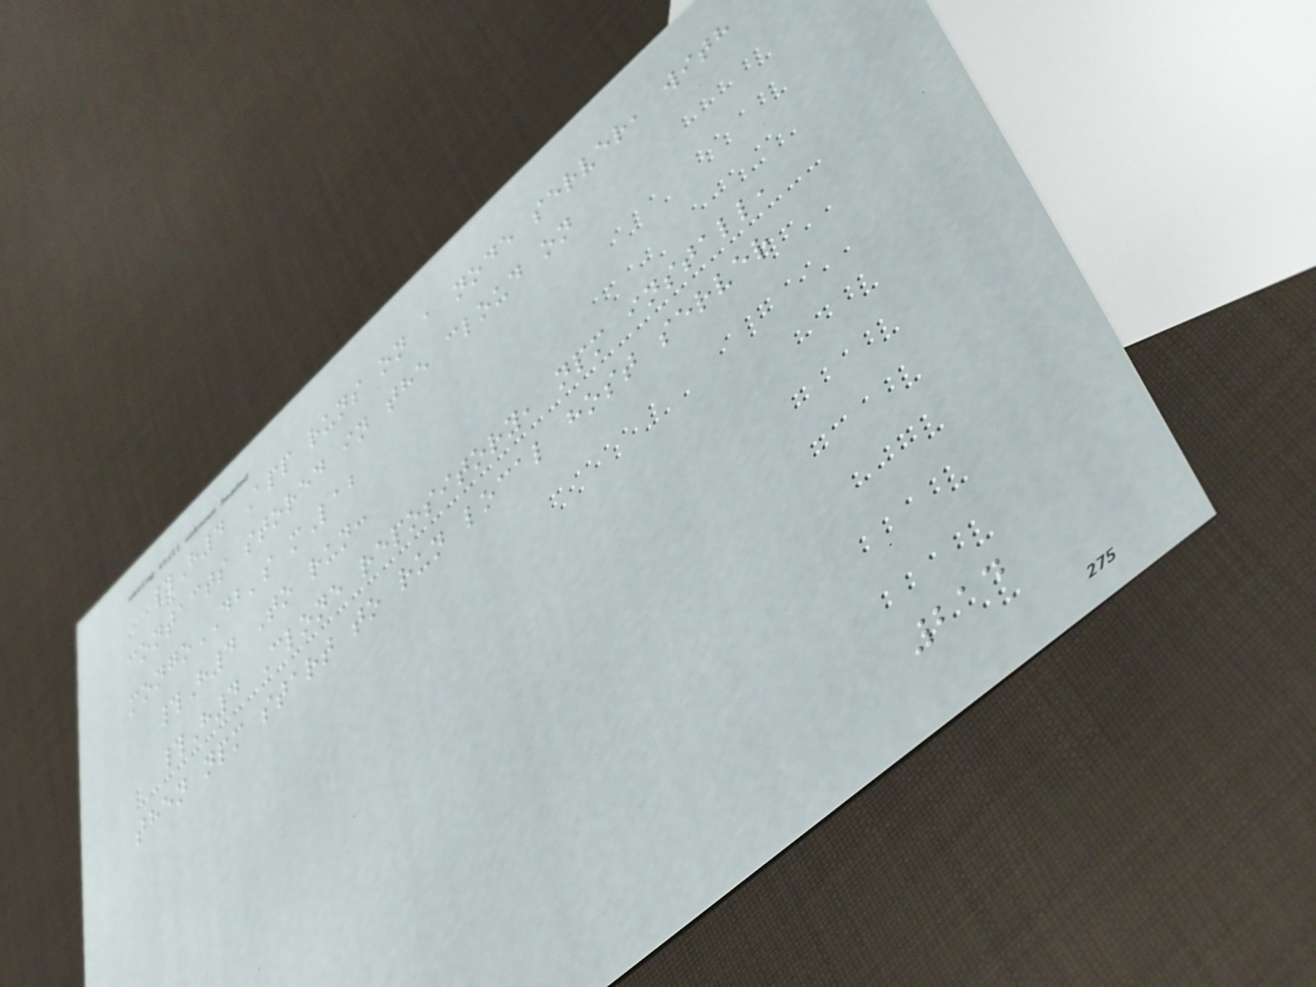#H4 App runs on a node server, with
contacts stored in the cloud on
mongoDB's mLab
#H4 To run:
#H4 Clone repository, npm install,
then npm start to run local host server
214
